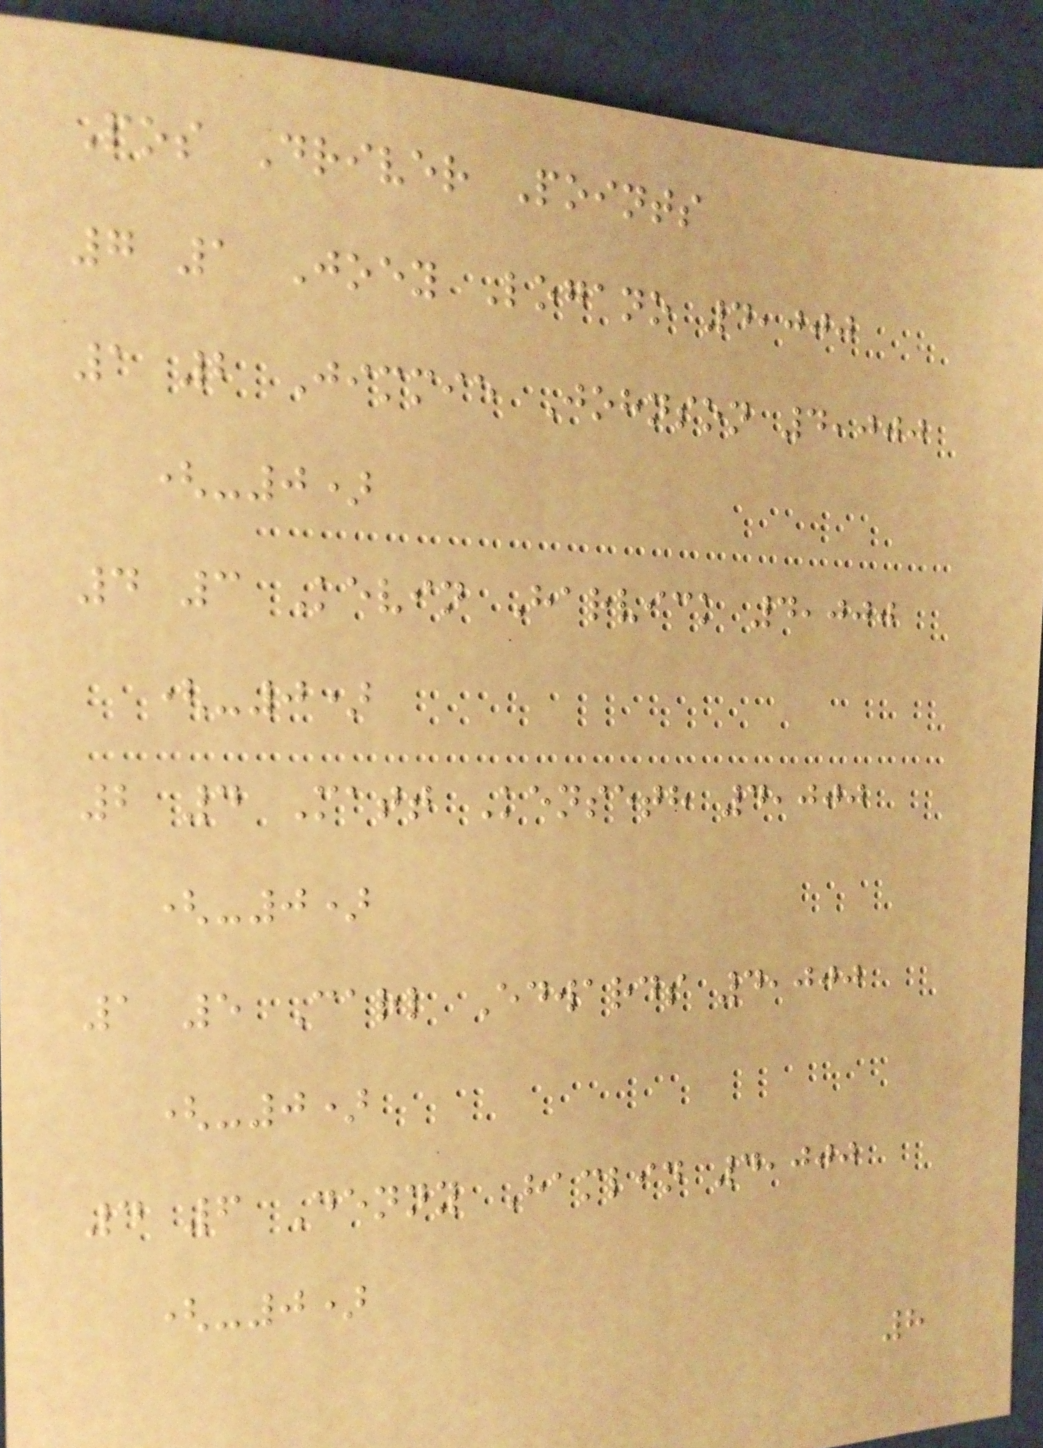Pos Driver Points
7 1 Joey Logano 4,000
1 2 Jimmie Johnson 4,000
(-0)
4 3 Kevin Harvick 4,000
(-0)
2 4 Matt Kenseth 4,000
(-0)
1 5 Carl Edwards 4,000
(-0)
4 6 Denny Hamlin 4,000
(-0)
8
